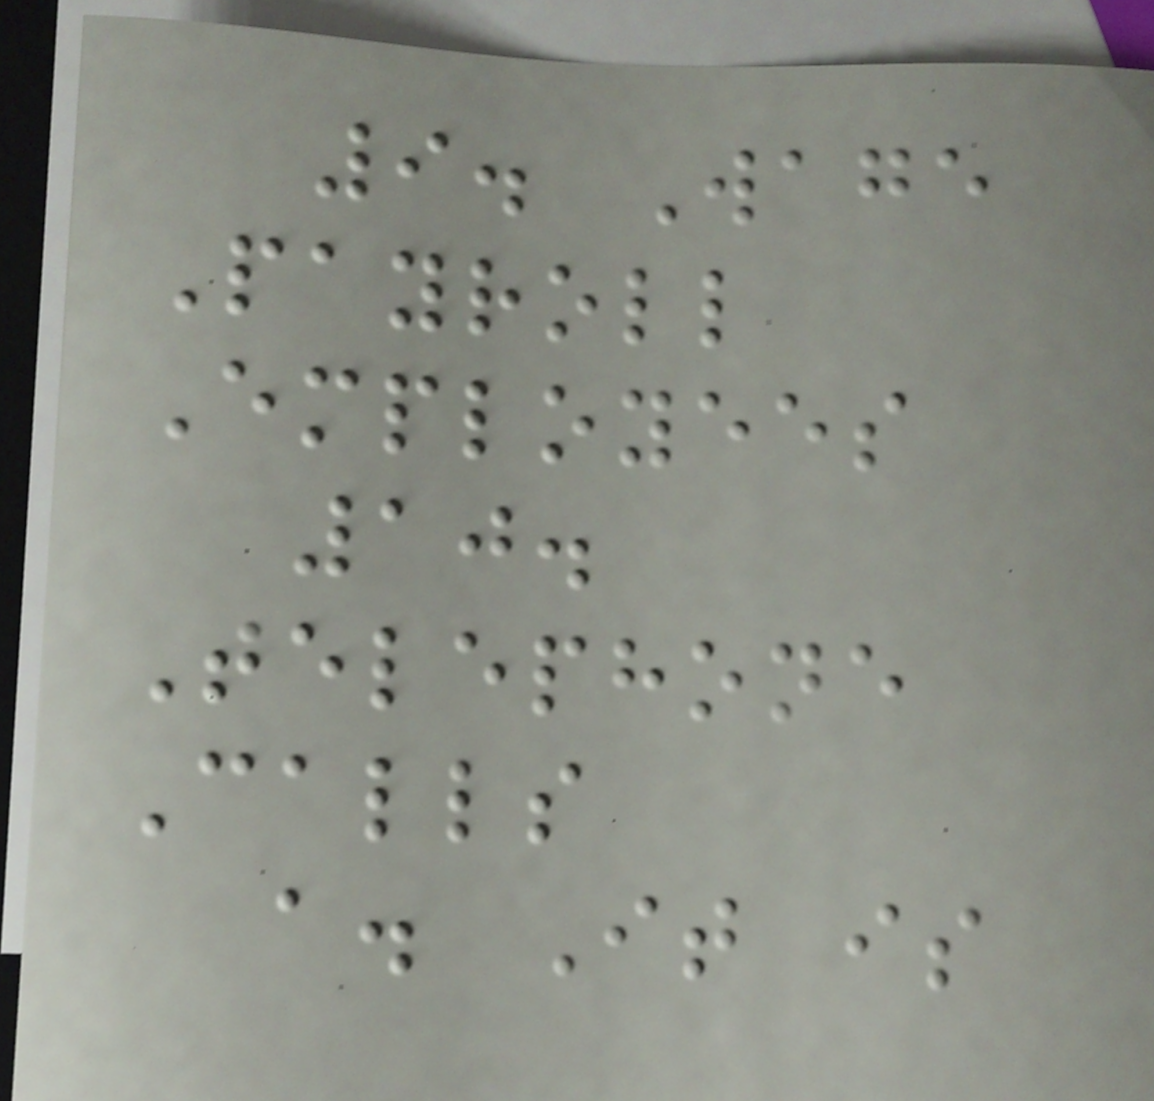9. Wage
Payroll
Employees
10.
Telephone
Calls
a. It is
